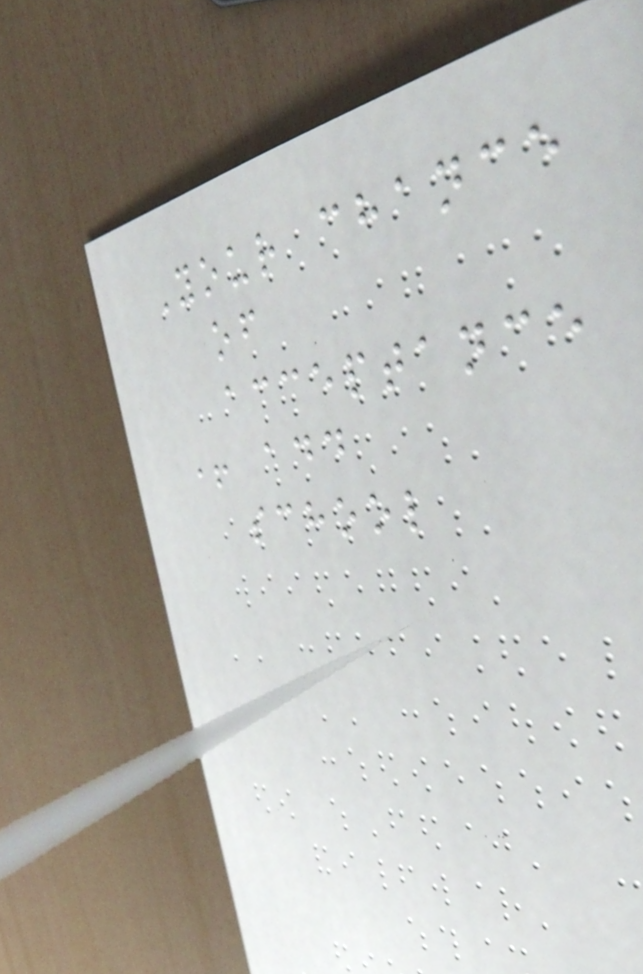Your chance
of
acceptance
+ add
school
